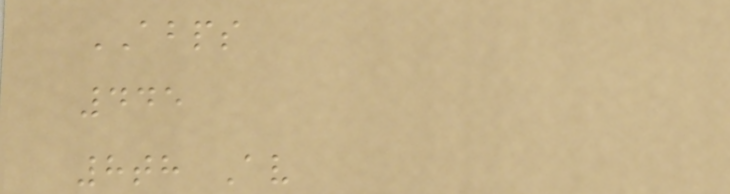ABPS
445
8th Av
